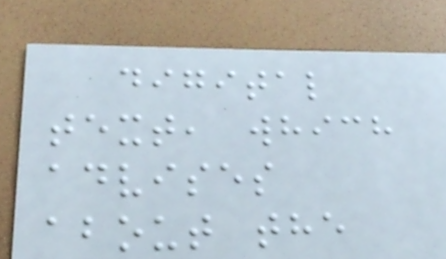digital
text, which
advises
about the
